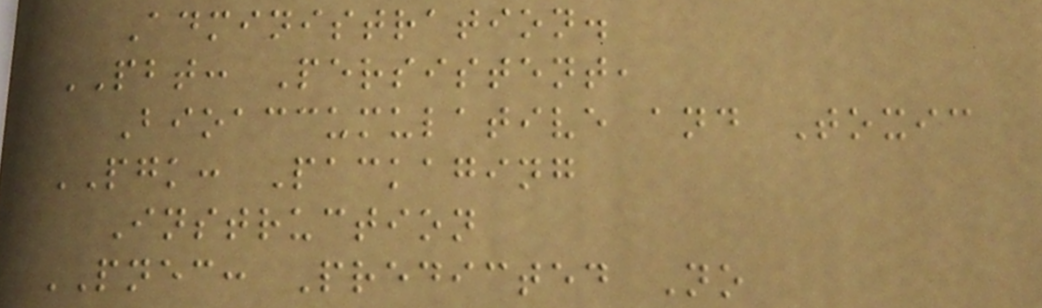Administration.
PBT: Persistent,
Bioaccumulative and Toxic
PGK: Packaging
Instruction
PNEC: Predicted No
